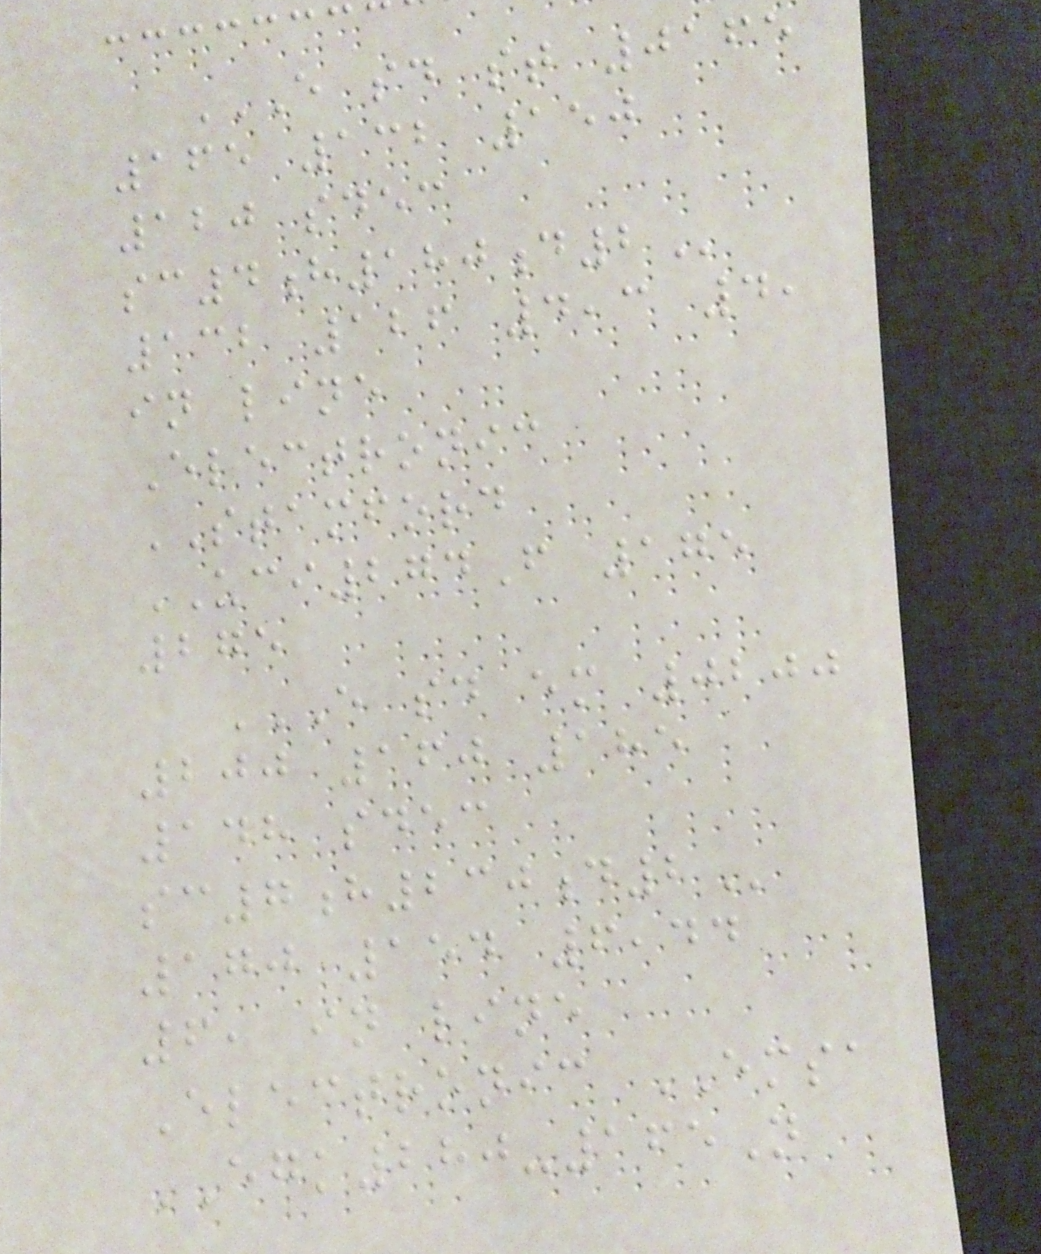E SD ST 0165
165 132 150
120 SDEC
SC4H180D2
132 126 4,3 4,
in line
Electronic
STAMFORD
UCI274F 175
275
E SD EM 0200
200 160 185
148 SDEC
SC7H230D2
170 154 6,44
6, in line
Electronic EMSA
EGK280-165N
